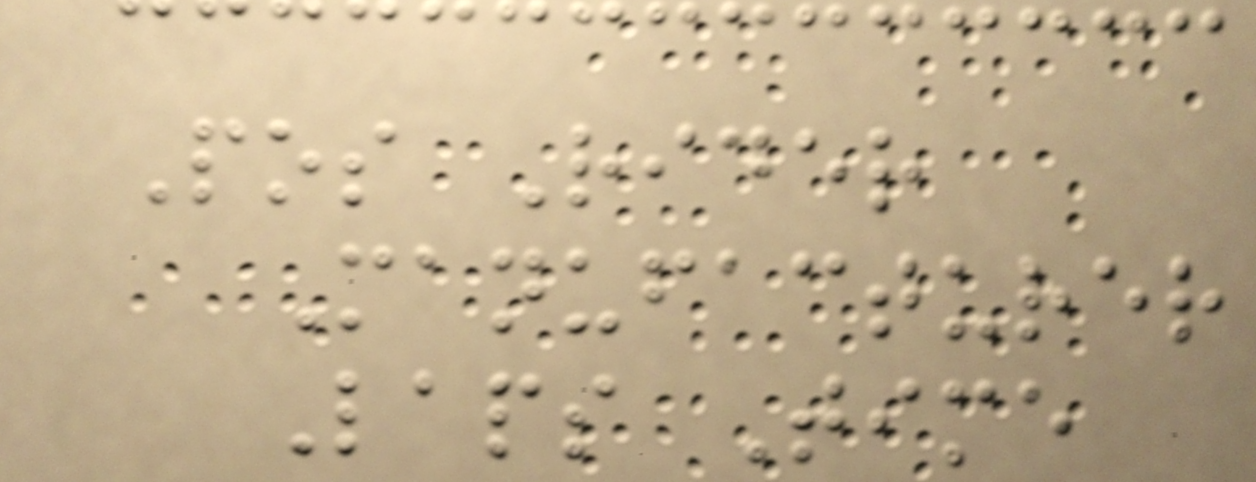Pos Rider
Manufacturer
Laps Time
